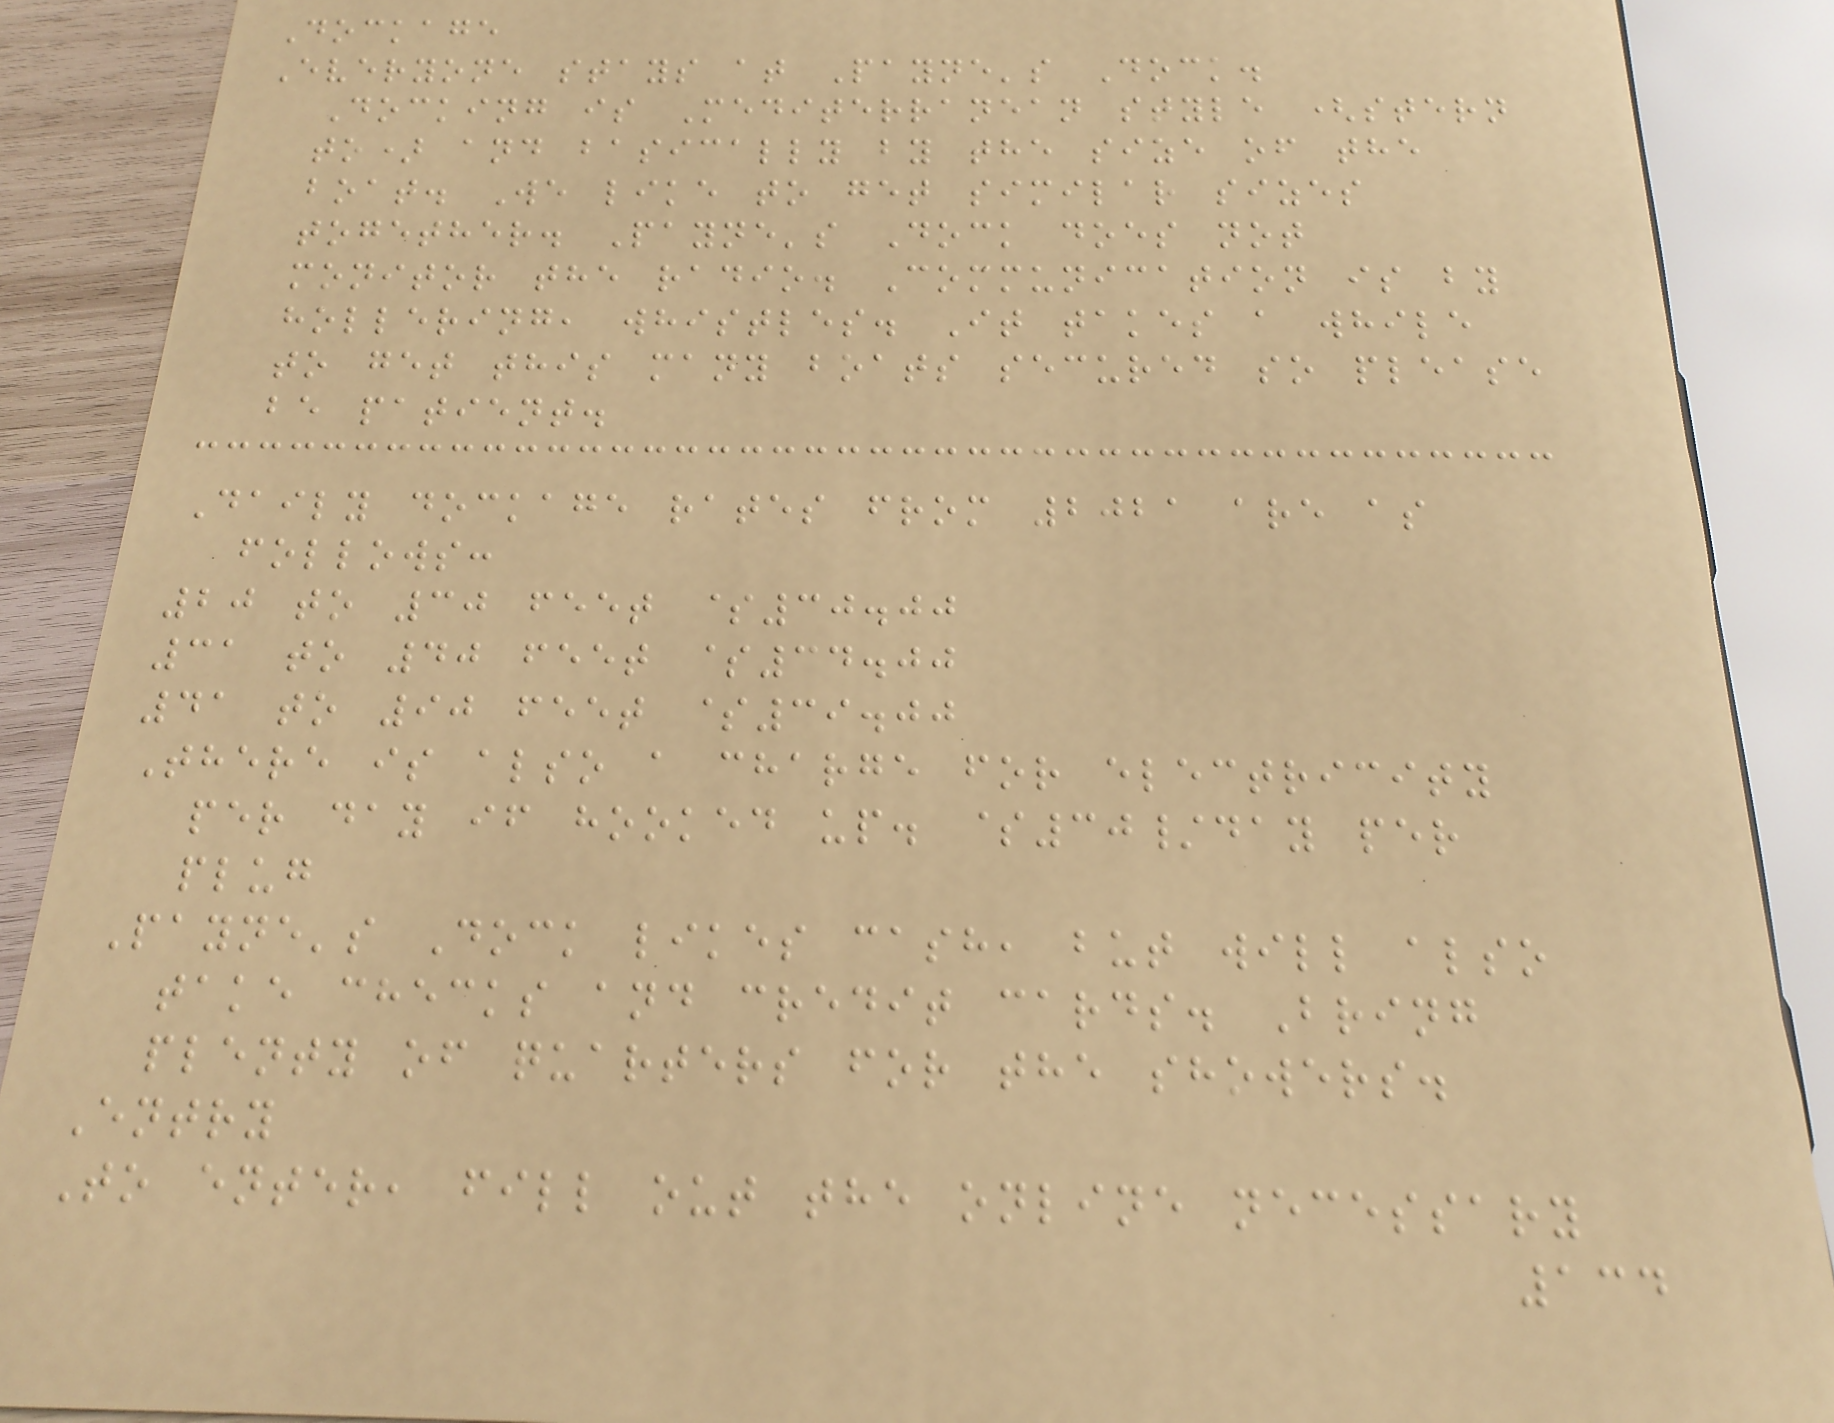Dockage
Everyone stays at Payne's Dock.
Docking is Mediterranean style (stern
to) and basically by the size of the
boat. We like to get similar sizes
together. Payne's Dock does not
monitor the radio. Communication is by
hollering, whistles. It takes a while
to get this many boats secured so please
be patient.
Daily dockage rates from 2021 are as
follows:
20 to 30 feet $30.00
31 to 40 feet $34.00
41 to 90 feet $39.00
There is also a charge for electricity
per day if hooked up. $30/day per
plug
Payne's Dock likes cash, but will also
take checks and credit cards. Bring
plenty of quarters for the showers.
Entry
To enter, fill out the online necessary
134
